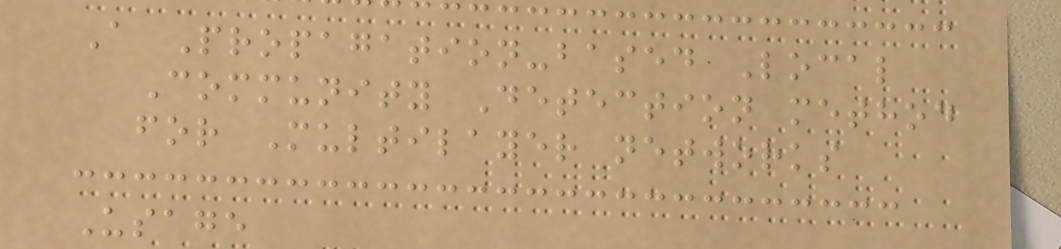A Propagation-based Local
Community Detection method
for Multilayer networks
Usage
